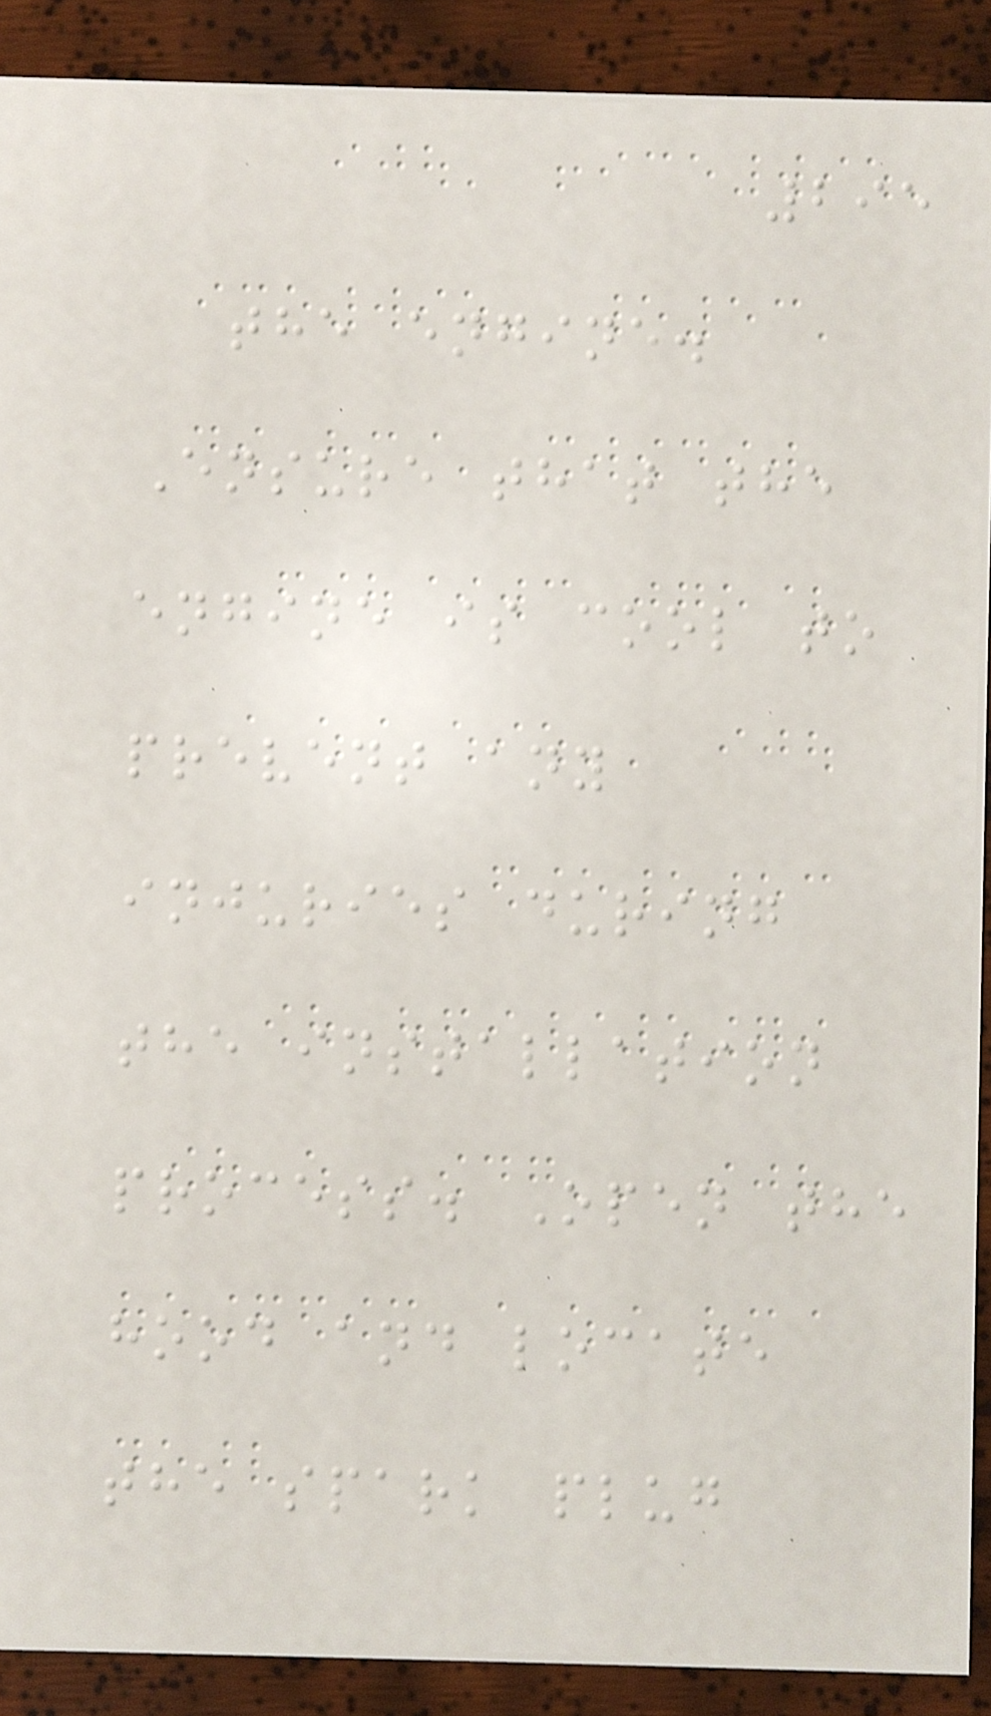295
the engine.
Ensure that the
engine is cool to
prevent any
injuries during
the installation
process. Open the
hood and locate
the spark plug
